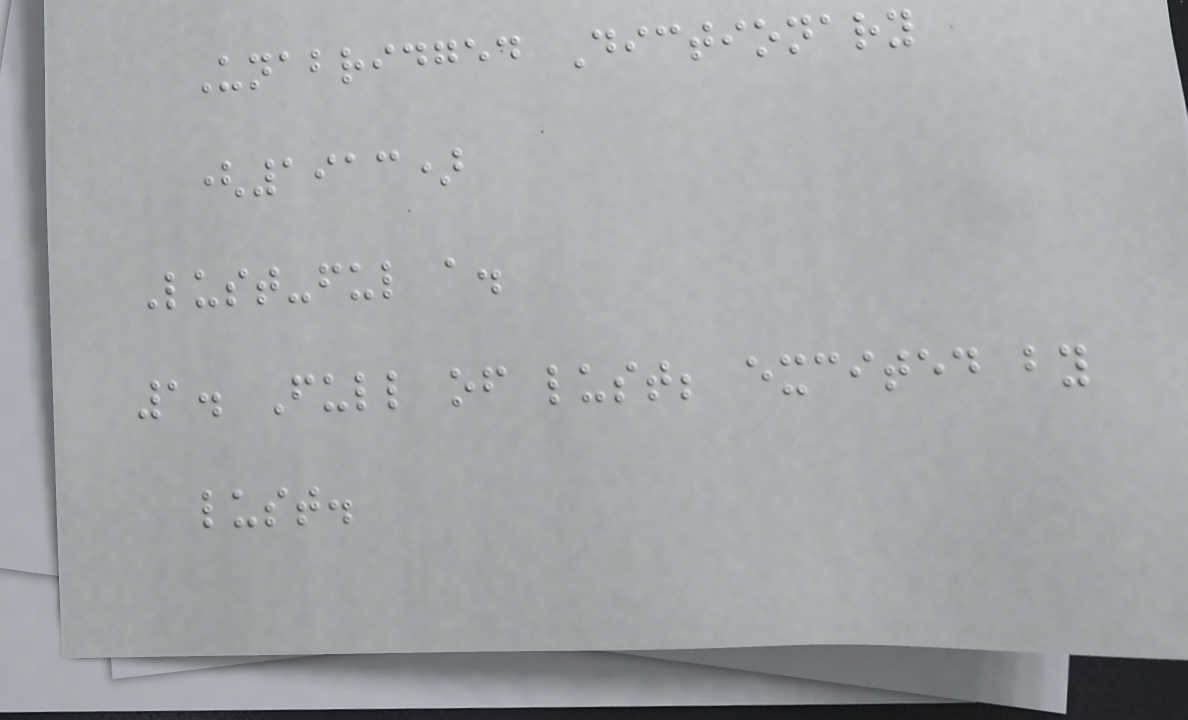Unabridged Dictionary
(1913)
Lust-ful a.
1. Full of lust; excited by
lust.
